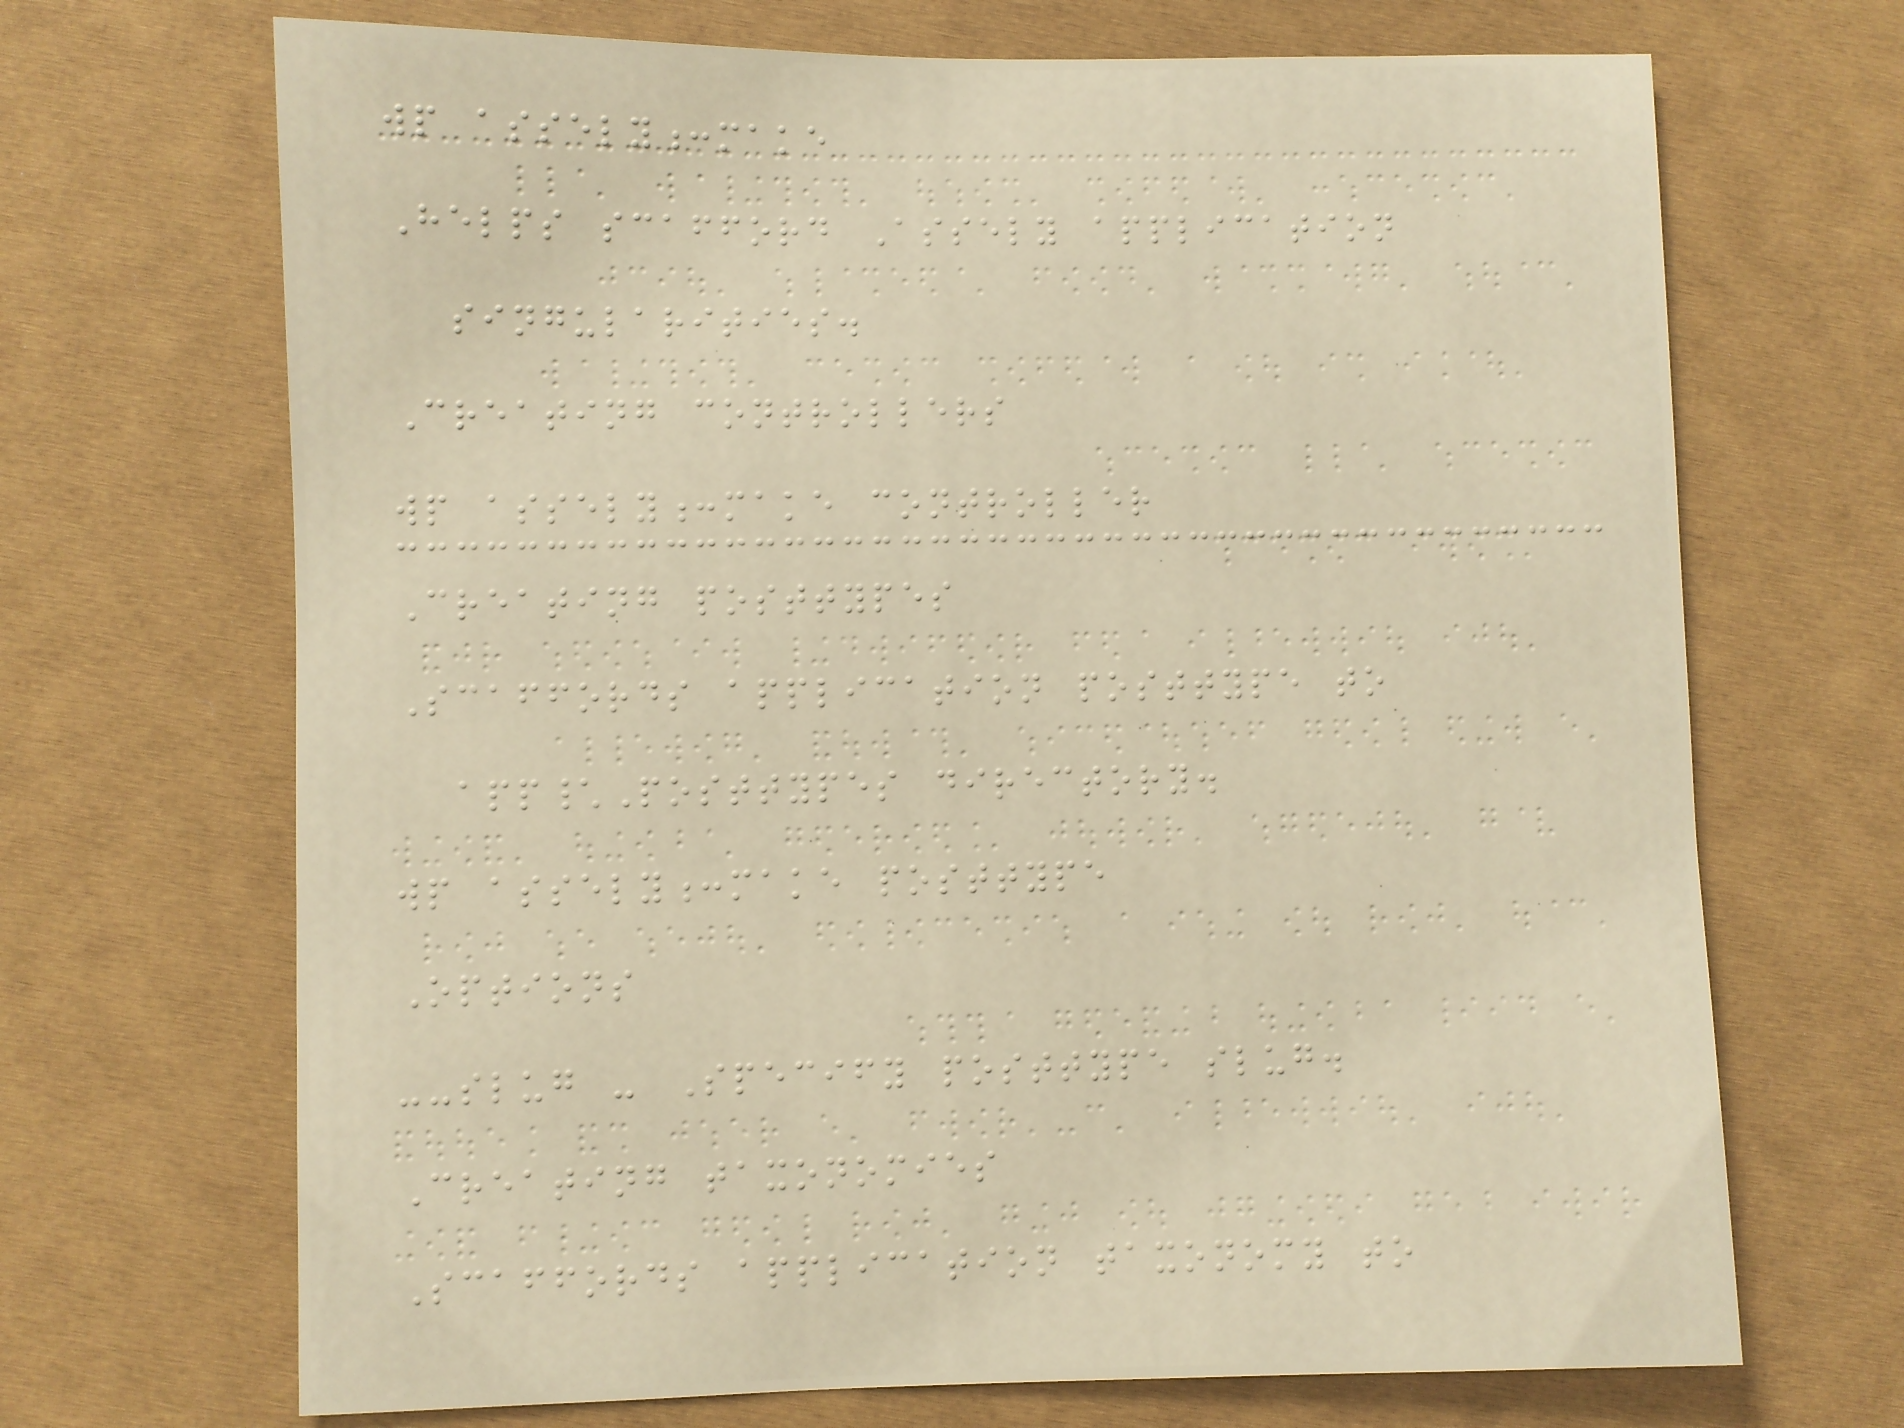wp assely:make
Helps scafford Assely application
singularities.
Creating controllers
wp assely:make controller
Creating posttypes
Scaffords application posttype to
app\Posttypes directory.
wp assely:make posttype
Options
--slug - Specify posttype slug.
Creating taxonomies
Scaffords application taxonomy to
